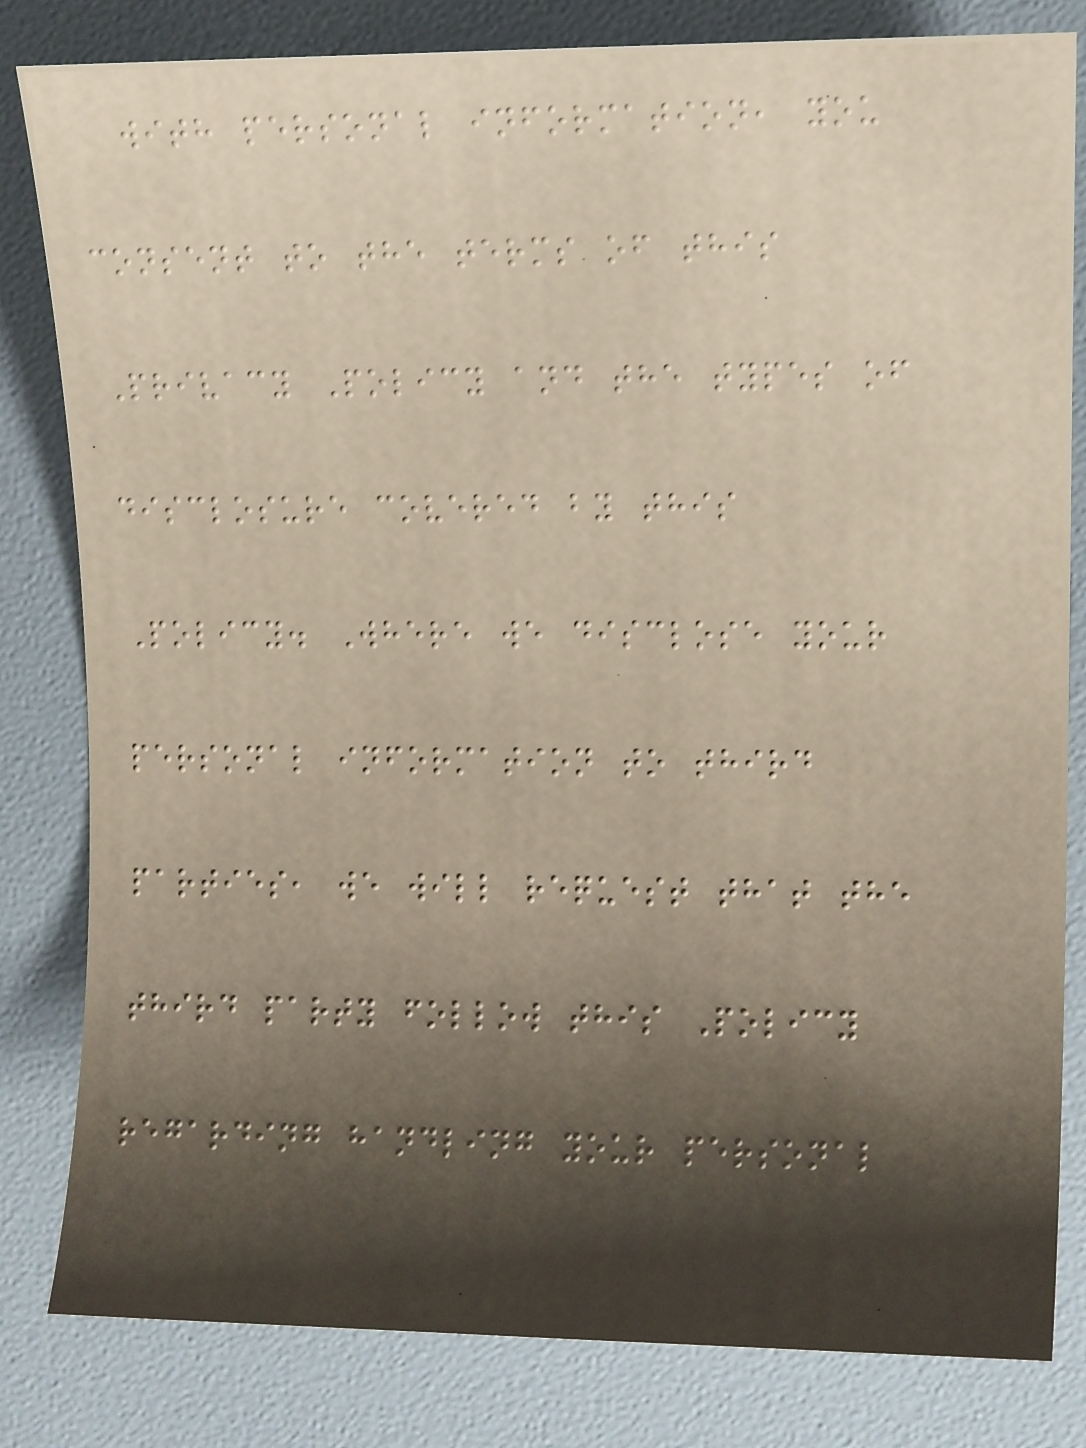with personal information, you
consent to the terms of this
Privacy Policy and the types of
disclosure covered by this
Policy. Where we disclose your
personal information to third
parties, we will request that the
third party follow this Policy
regarding handling your personal
